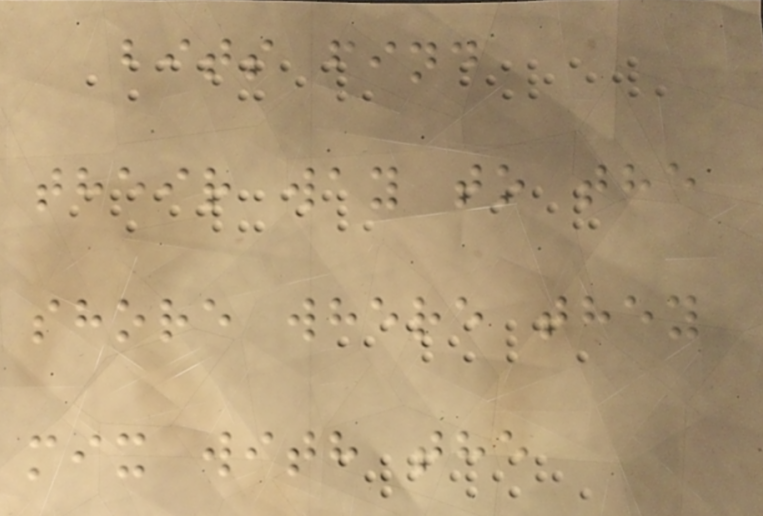bits find
their way to the
shore where they
mix with the
